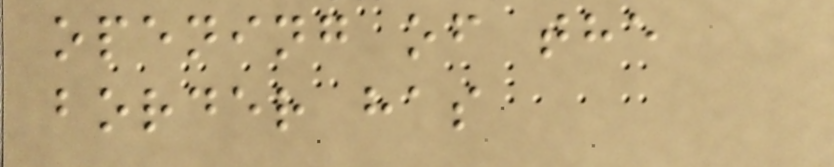opening of the
border has
